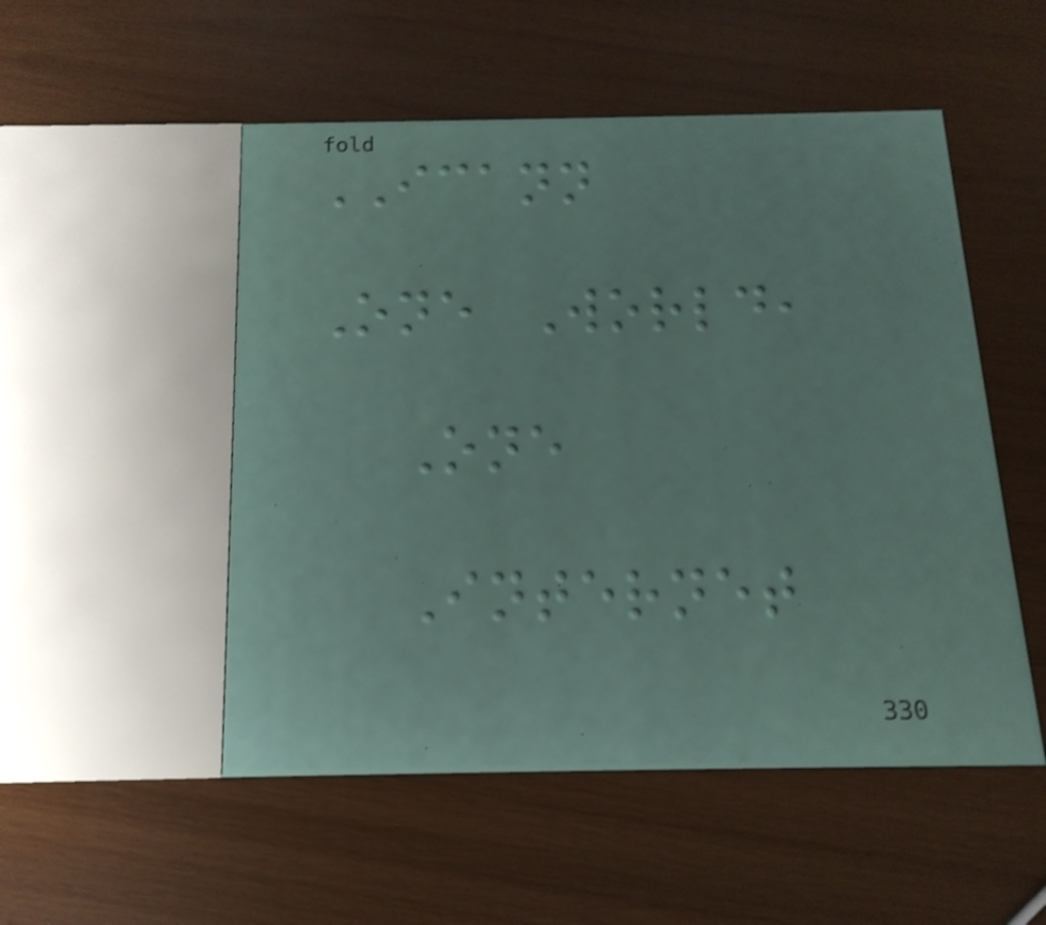ICANN
One World,
One
Internet
